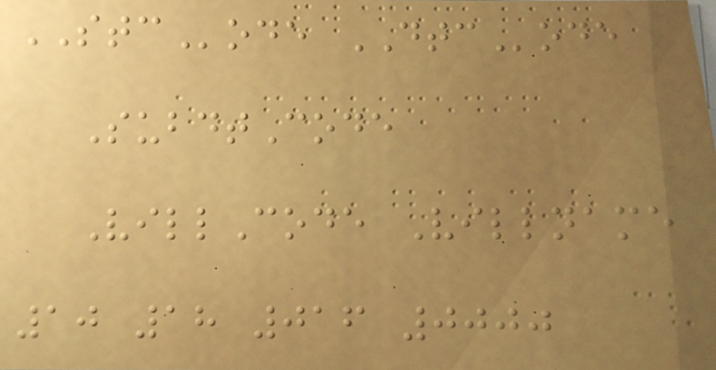STCode DTCode
SubdtCode
VillCode Villname
10 18 016 0000
